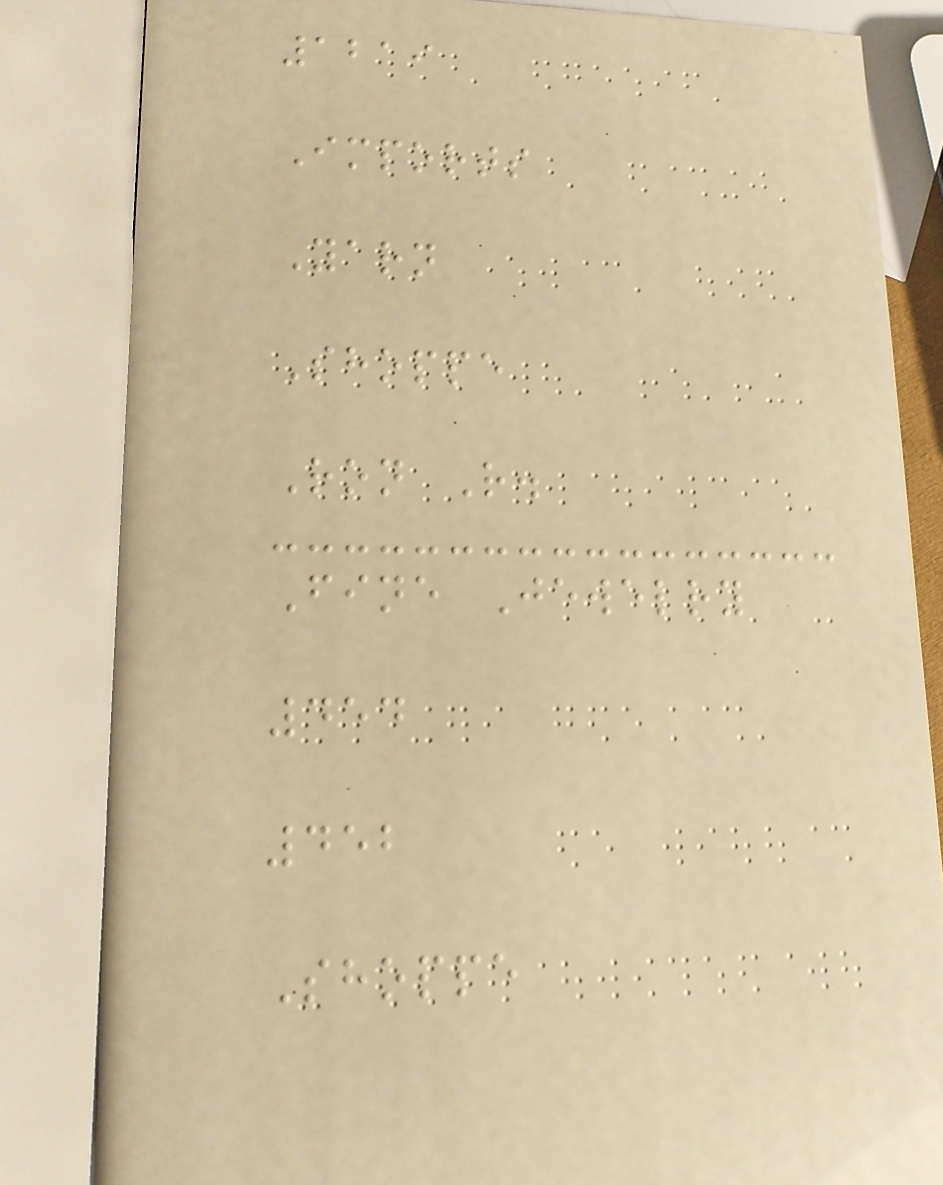1219
Imports
Yarn
Shoppe
Ron R.
Fine Jewelry
454
452
Shoppe
